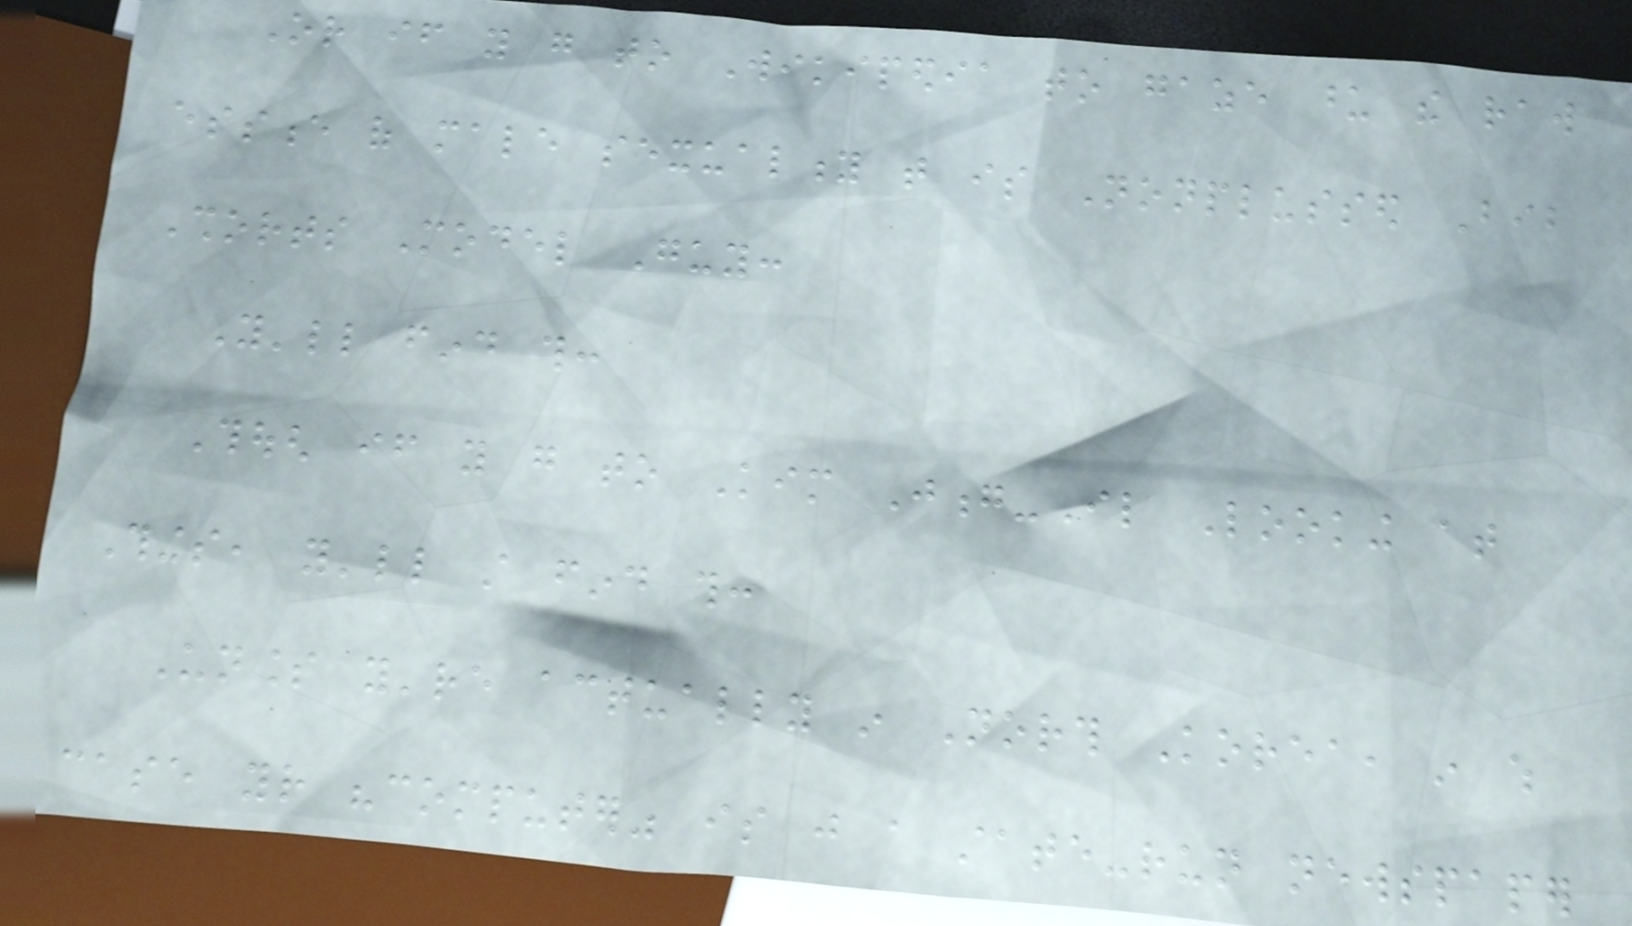Or if you go to Wikipedia to gaze upon the raw
essence of male sexuality that is Nonplussed Bib
Shorts Model Guy:
You'll find this:
Though if you go to Kim Jong-Il Looking at
Things, you'll still find this:
Unless you're actually in North Korea, in which
case your "computer" is just a state-run newspaper
